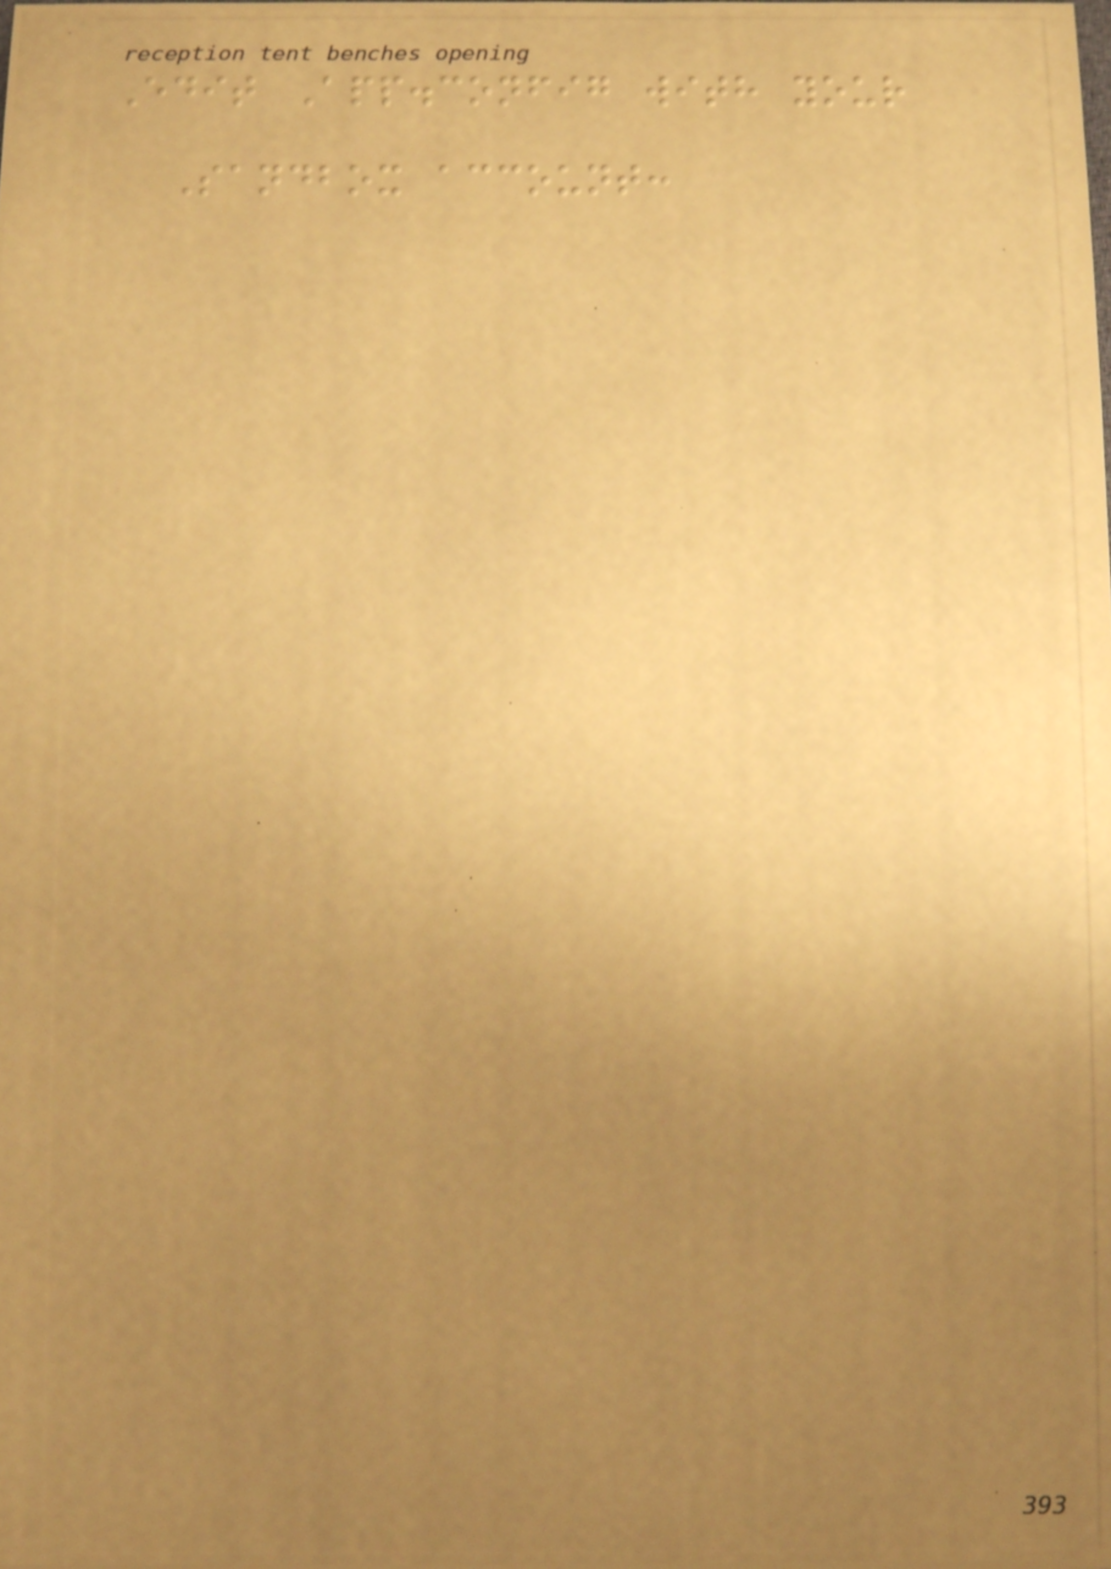Edit App.config with your
Sandbox account:
